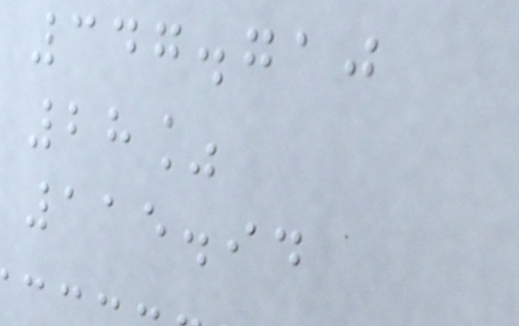347.710
28%
115.94
